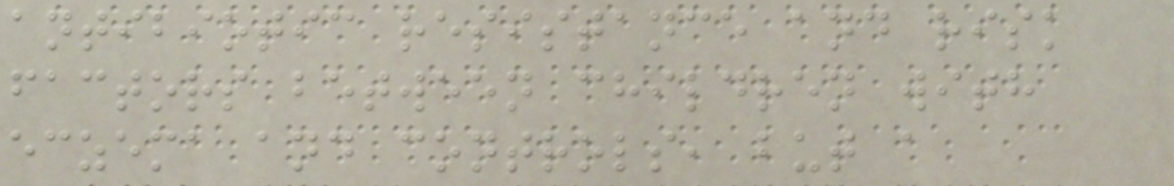antibiotic resistance and risk
factors between children with
eczema and controls, but a
